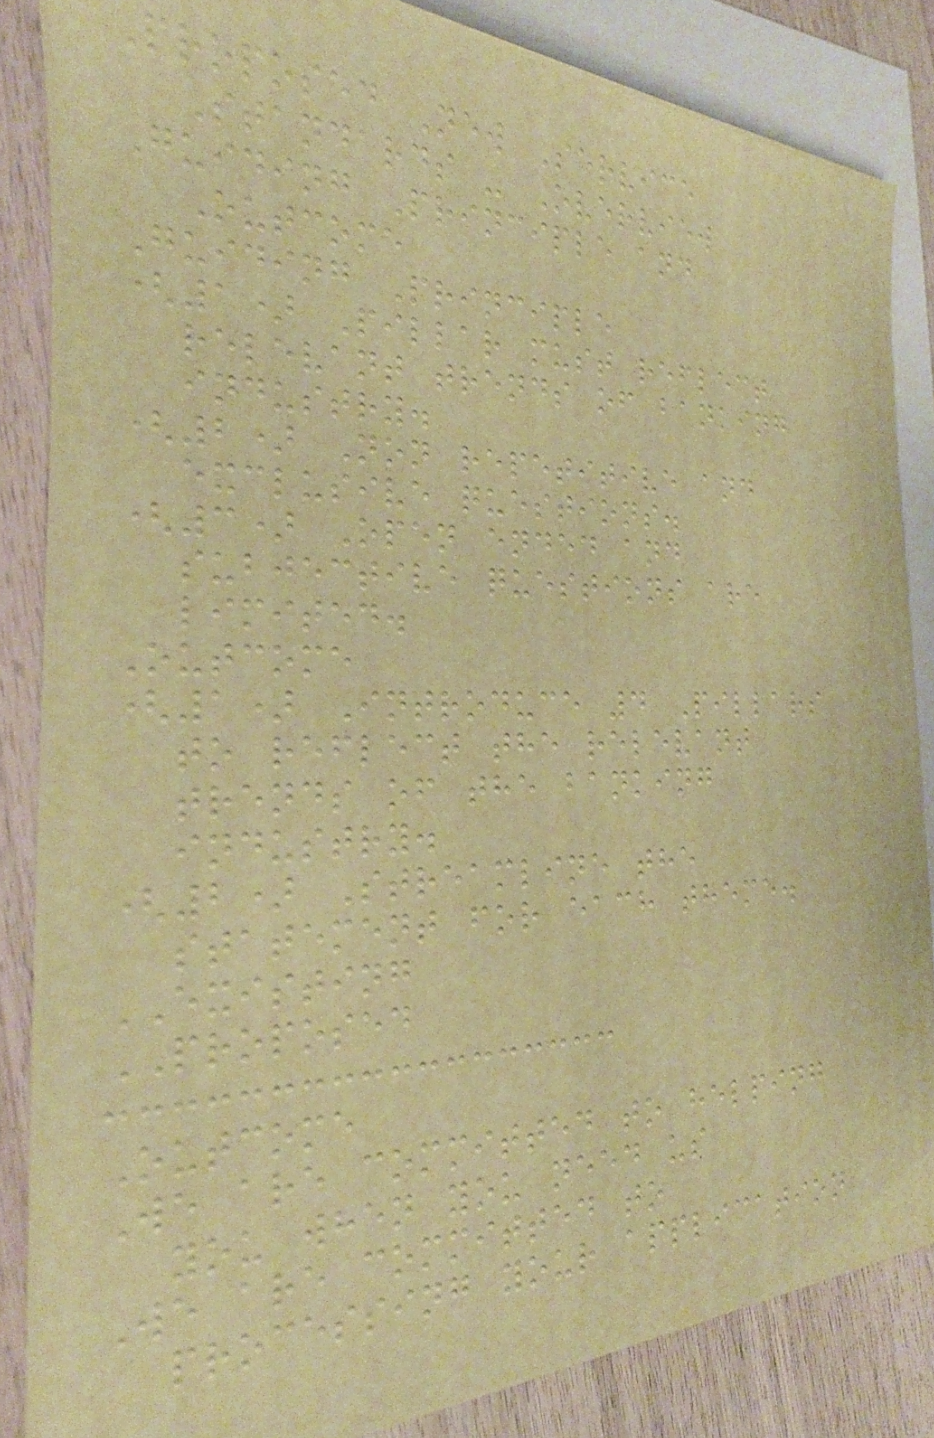Proposed New Service
Standards - Overview
Guiding Principle and
Outcome
Guiding Principle
(1) Pillar must reflect
relevant trends of banking
industry.
(2) Non repetitive and
exclusive questions.
(3) Open ended and
subjective questions are
limited.
Outcome
(1) Introduce 4 Pillars
to reflect the relevant
trends of the banking
industry.
(2) Streamline the
statement for each theme.
EXISTING
PROPOSED
Outcome
We are committed to helping
you when you need us
We are committed to
processing your application
